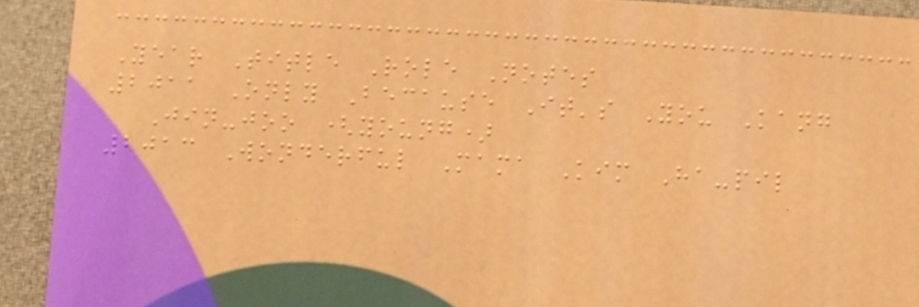Year Title Role Notes
2011 Only Because It's You Kang
Jin-joo (young)
2013 Wonderful Mama Kim Ha-pil
